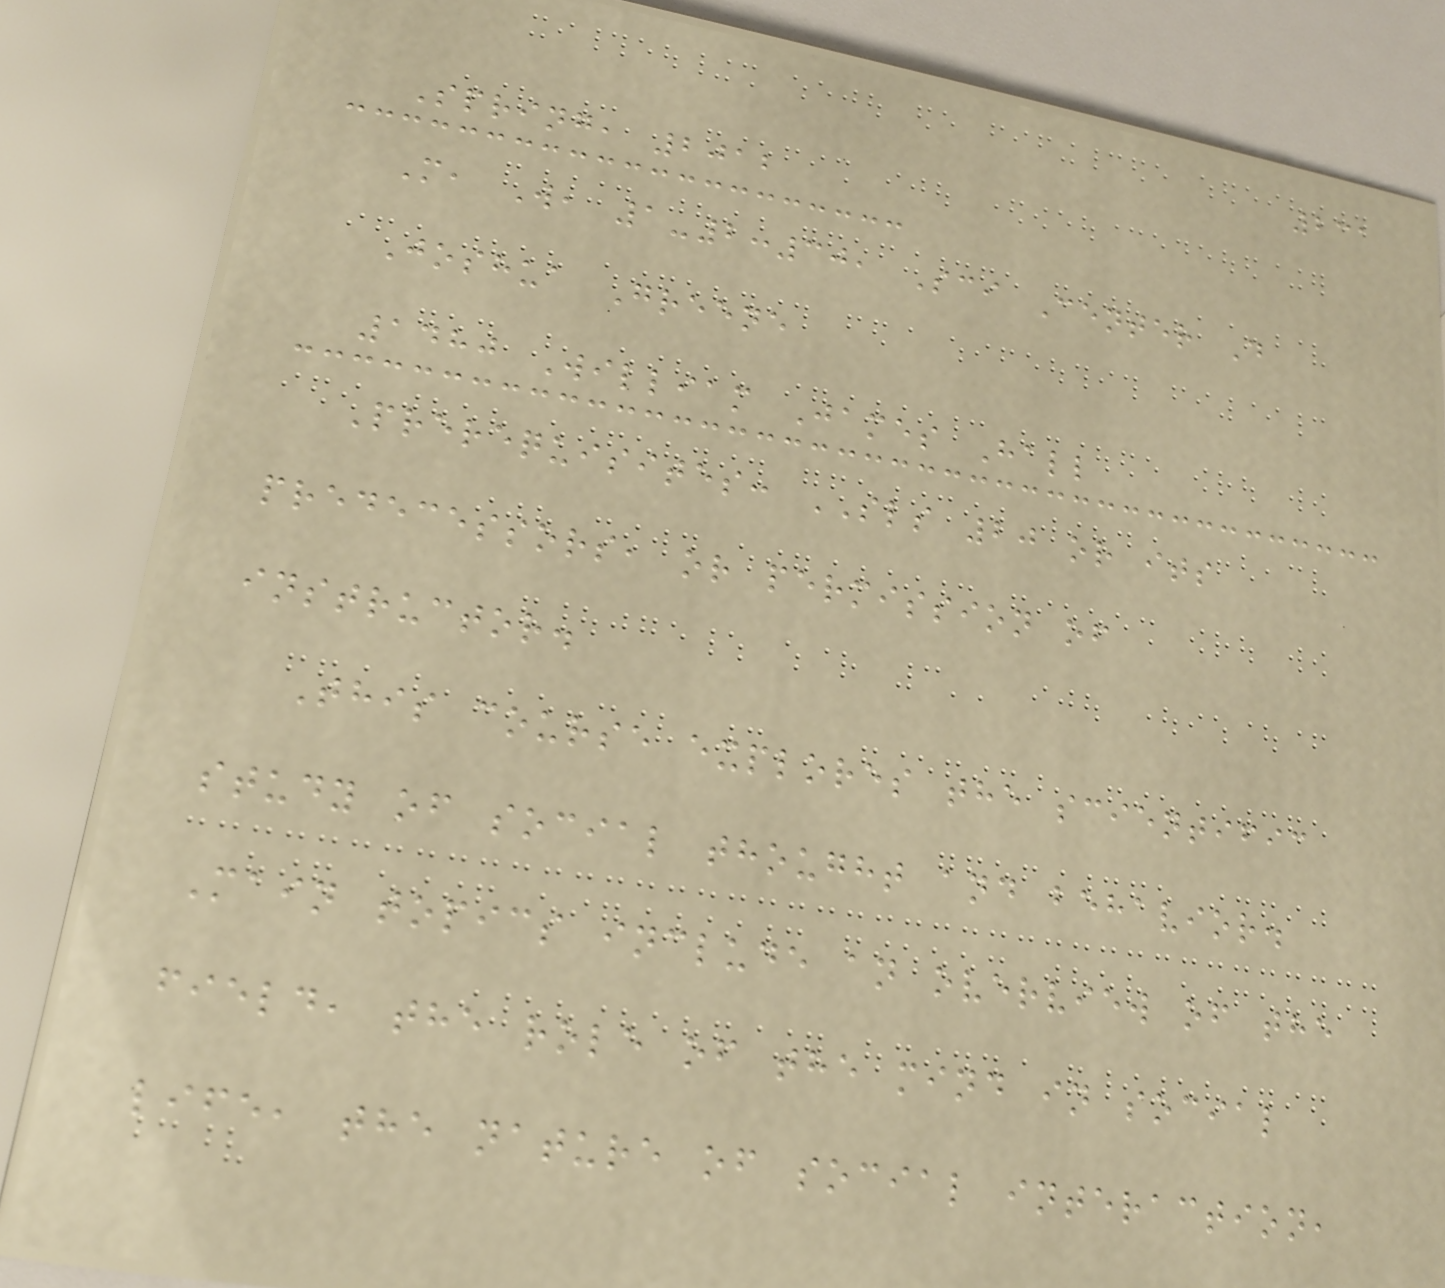231
Spring, 2012
M, W, 1-2:30, Sci Center D
Joshua Greene
1480 William James Hall
Prerequisites: SLS 20 or its
predecessors, or permission of
instructor.
This course explores the scientific
study of social thought and behavior.
Main topics include an overview of the
field, the role of the mind in social
life, the nature of social interaction,
